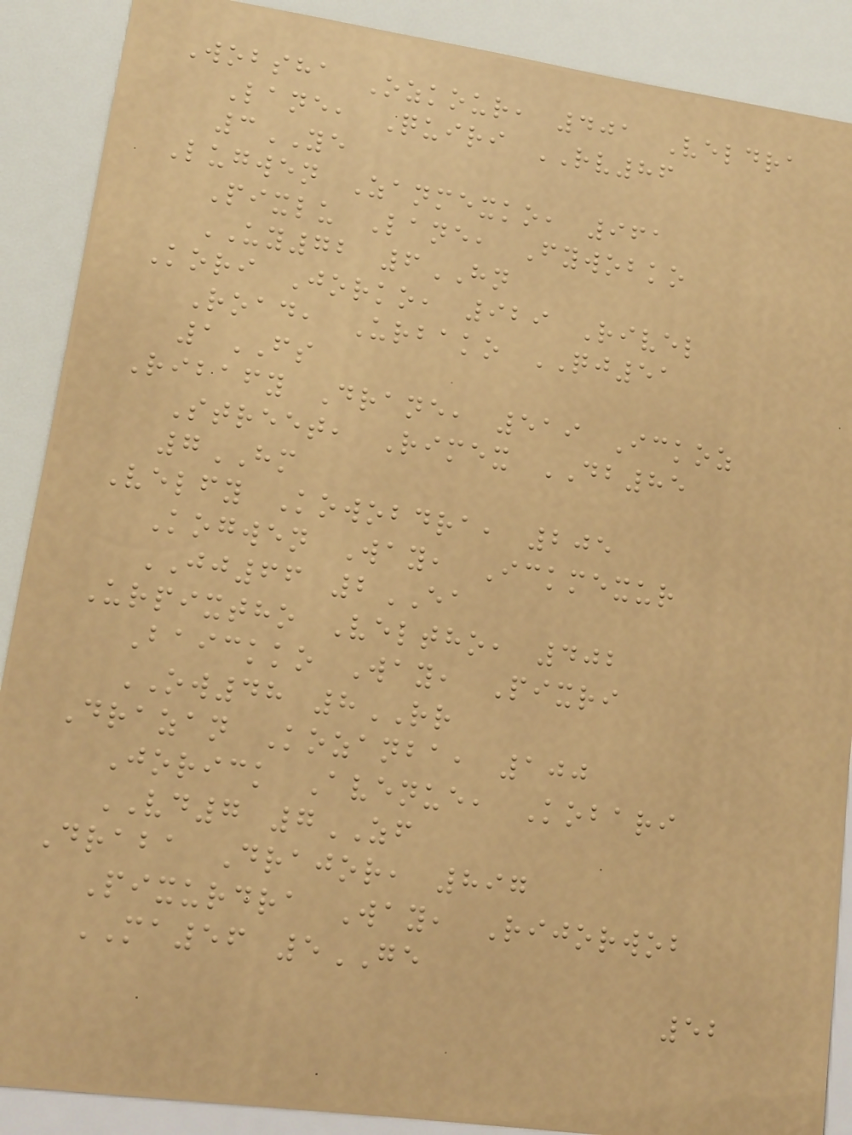Wobsha Ozkour, 401 Veldra
Lane, Quiri RV86
3YE
Lugwen Zanmexko, 961
Pixlu Lane, Fywobko
UY72 6HN
Kori Jorko, 929 Rivel
Road, Urbako QJ51
1FS
Ribafy Drane, 519 Ickoz
Street, Rimex DB85
7HM
Velfy Kowobdra, 205
Kogwen Way, Ickmexur
JJ66 2EA
Urpixtho Veltho, 402
Baickko Way, Pixri
OW48 8RR
Drazan Kozanba, 100
Jorick Avenue, Kobari
VD7 7ZF
Draba Drajor, 897
Pixurdra Way, Rijorwob
MA56 5GE
52
